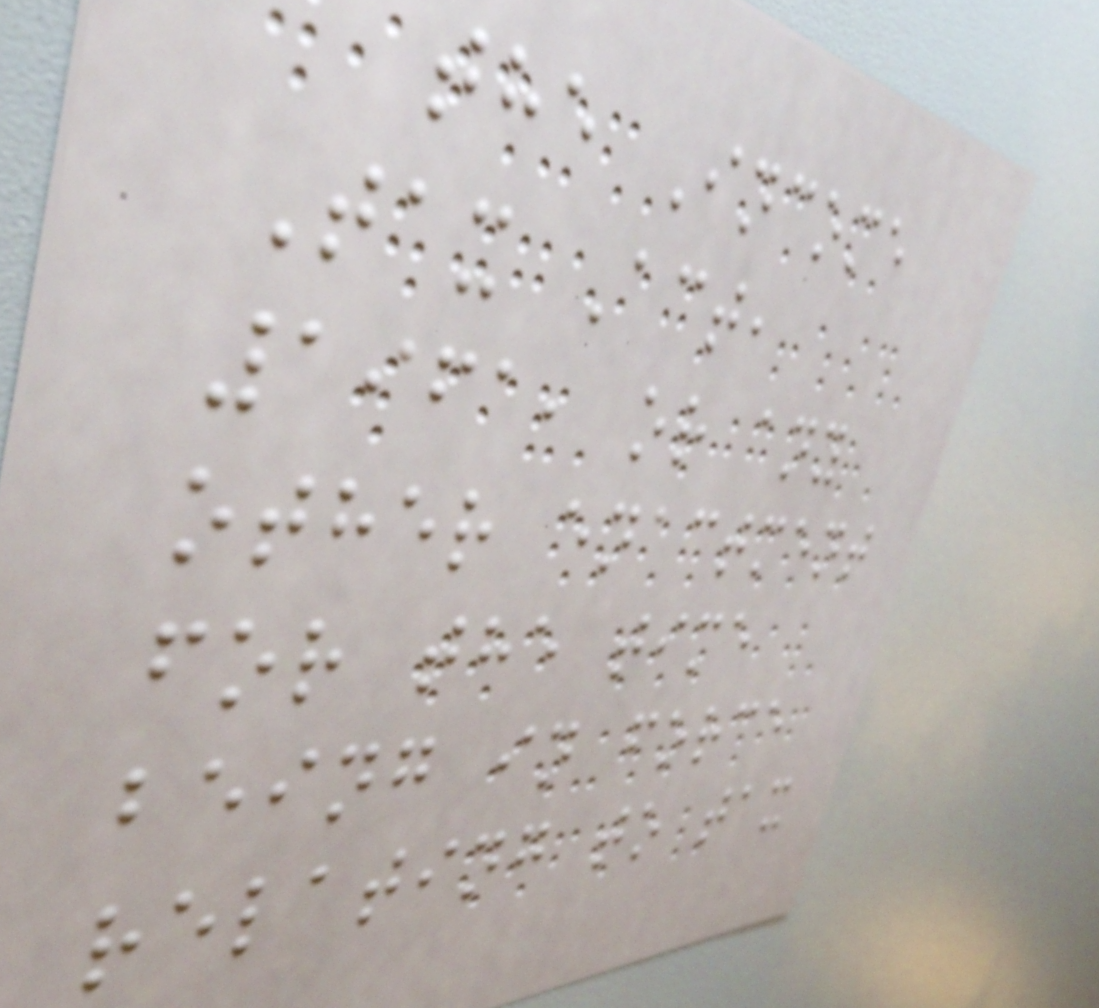the Income
Tax Act,
1961, or any
other enactment
for the time
being in force
relating to tax
